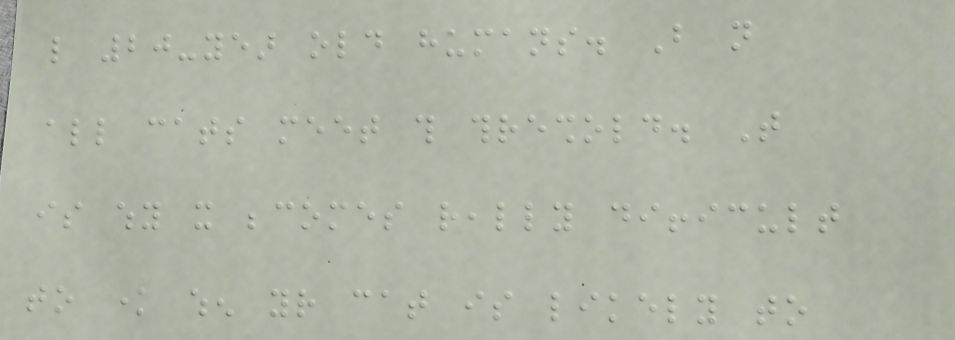like 20-year old humans. But not
all cats meet this threshold. That
is why it becomes really difficult
to know when your cat is likely to
